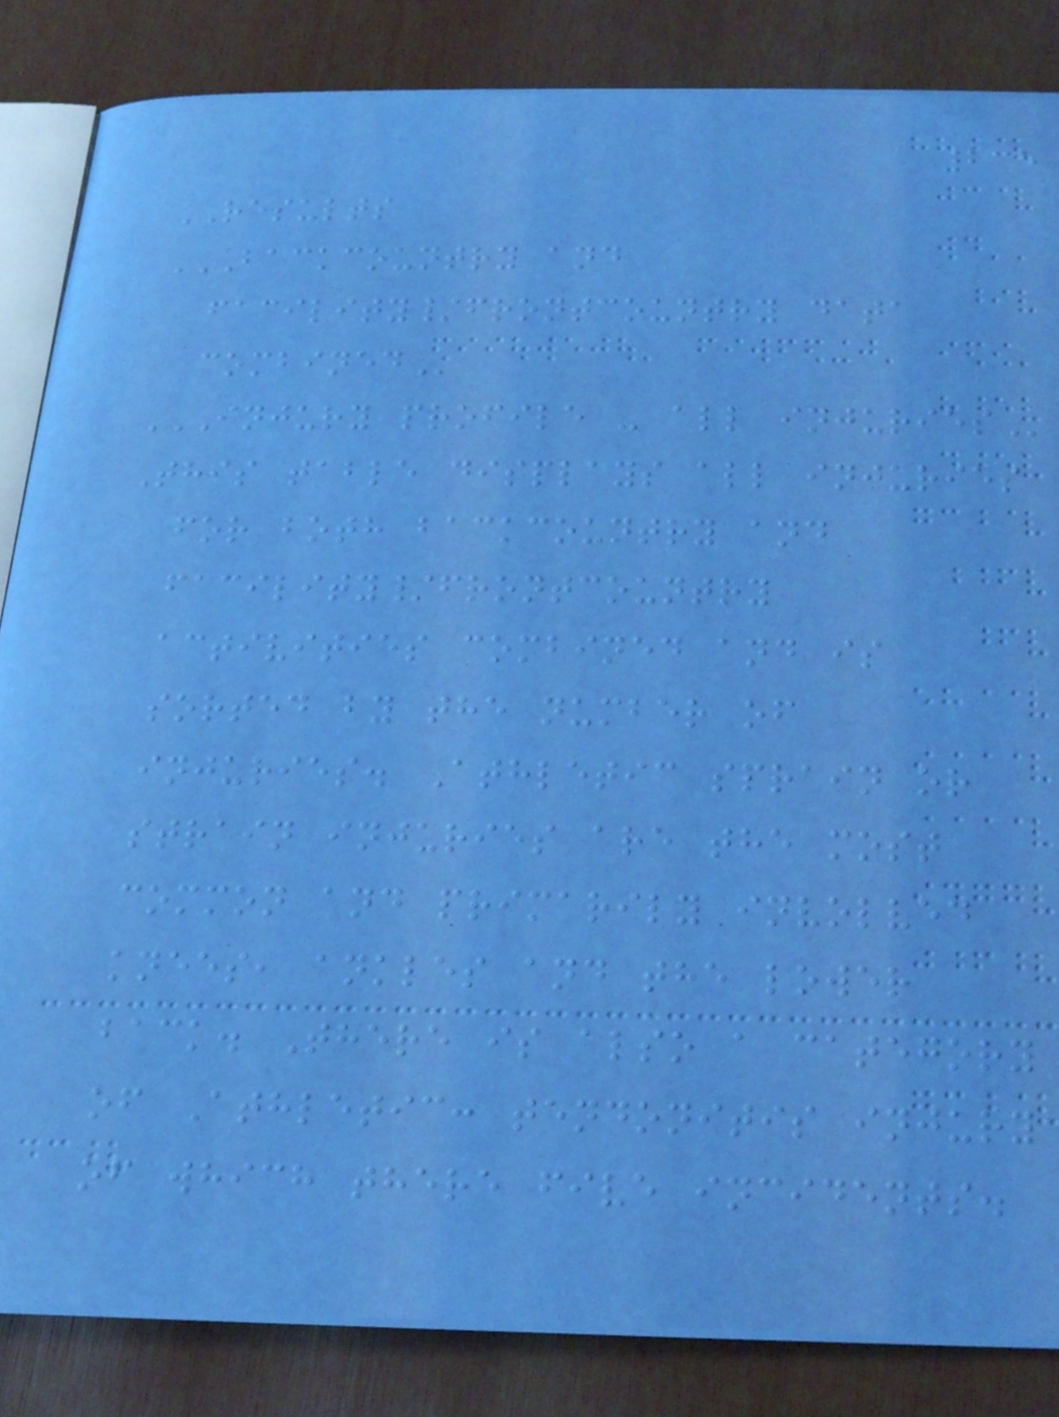235
RESULTS
BACKCOUNTRY AND
FACILITY/FRONTCOUNTRY DATA
COMBINED
INJURY PROFILE - ALL INJURIES
This table displays all injuries
for both backcountry and
facility/frontcountry
activities combined and is
sorted by the number of
injuries. Athletic sprain or
strain injuries are the most
common and primarily involved
knees, ankles and the lower
back. There is also a category
of Athletic: tendonitis injury
of which there five incidents.
